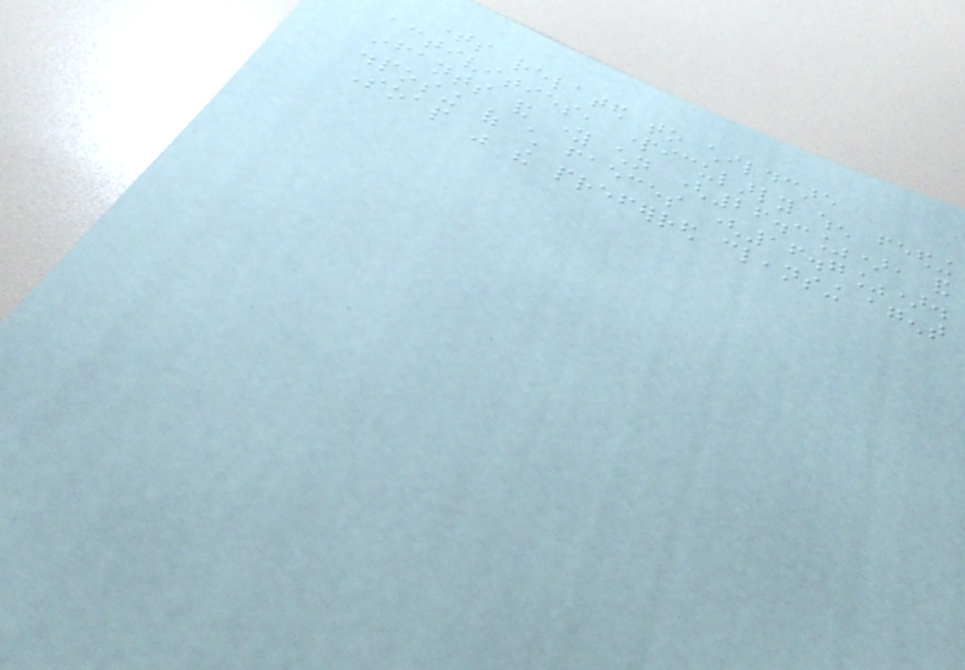times related to childcare
activities, particularly when feeding
infants and young children (26.3%), and
disposing of child faeces (16.7%).
Soap was the preferred cleansing agent
